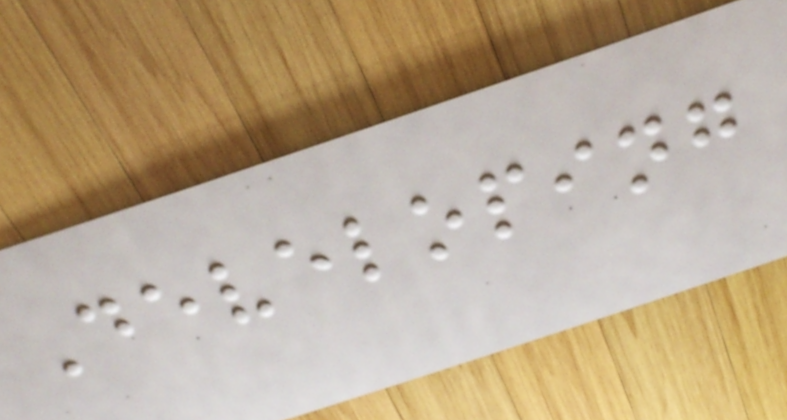Developing
